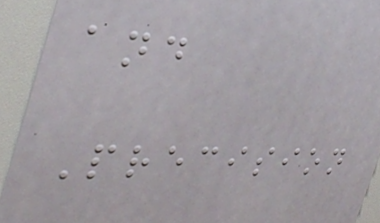and
Precision
